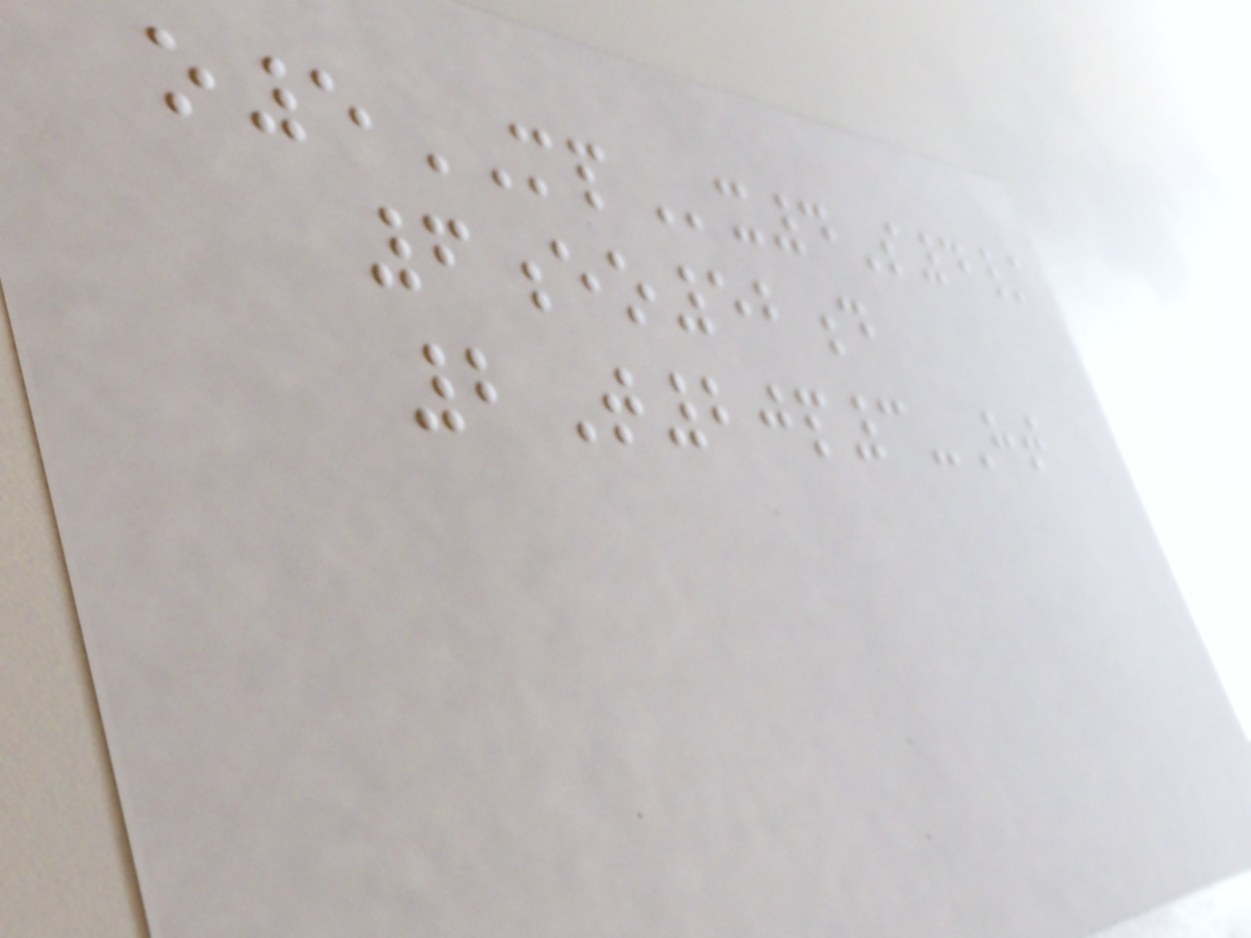o5MPx4S4/
6eo52d
2T20p3-Ht
